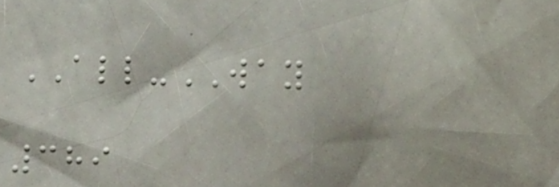ALL-WAY
389
